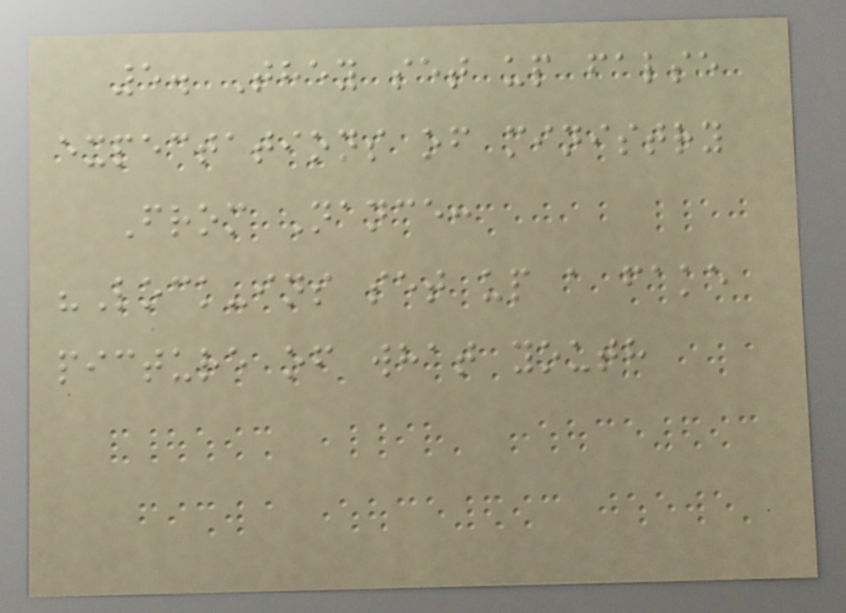5. They set up false
expectations of ministry
From Nance:
"Lock-ins set up a fake
picture of what youth
